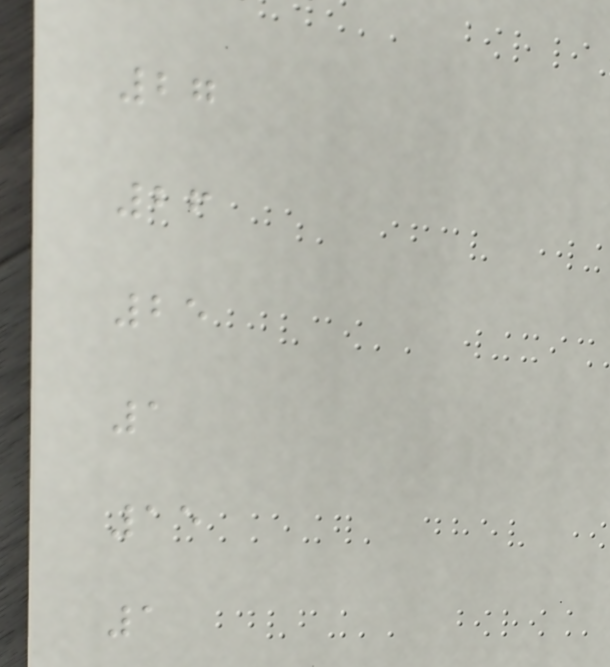27
26
25
1
15
1
